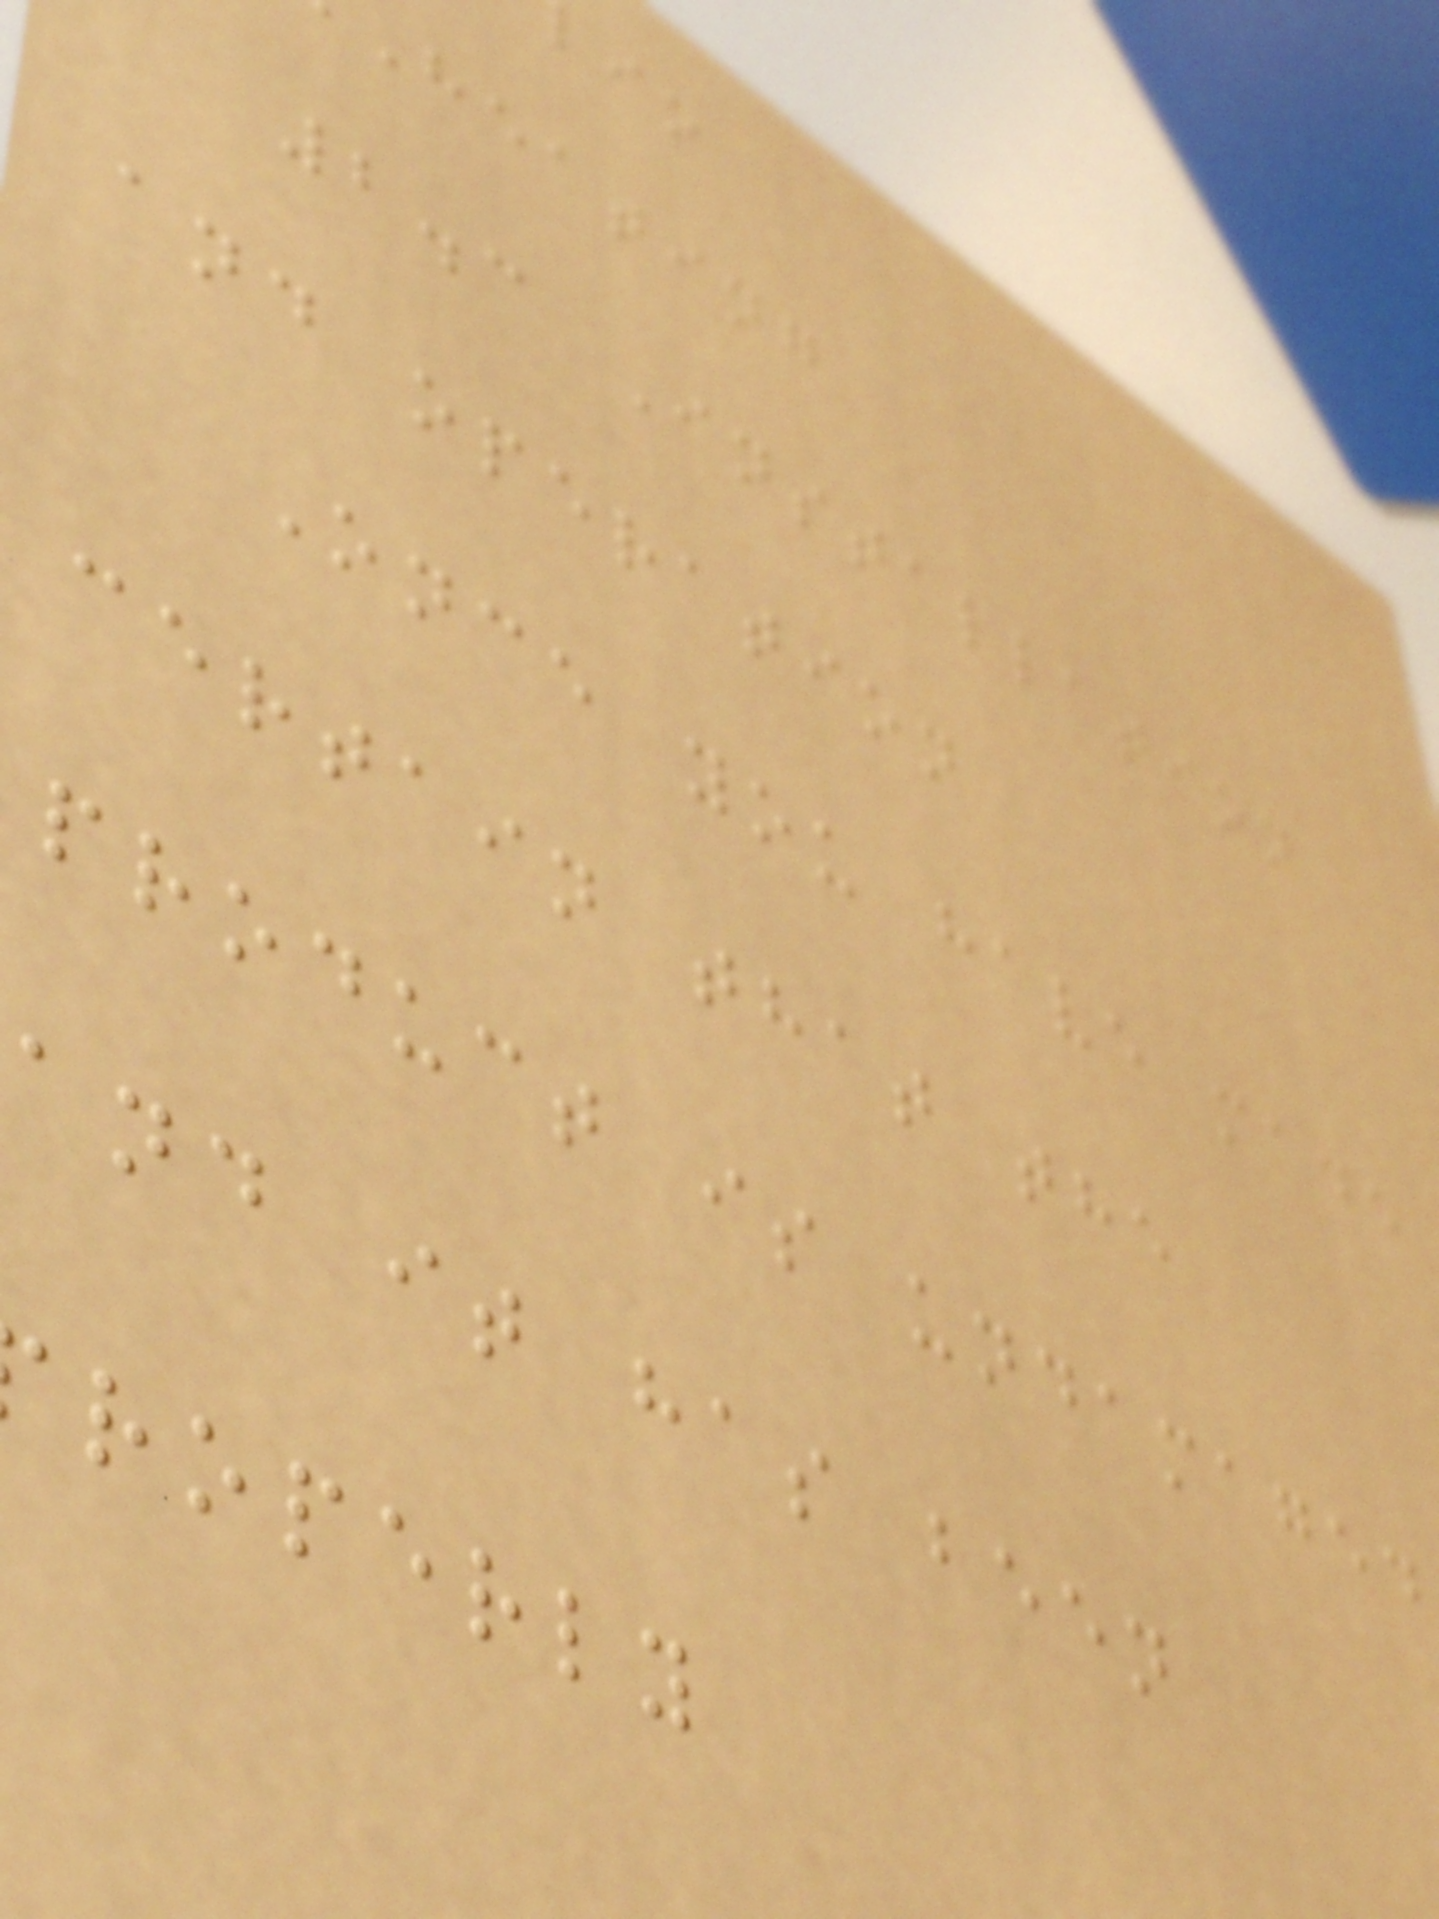heating
2.3 Installation
and operation
Once you have made
certain that the
product is undamaged
and it has been
roperly
